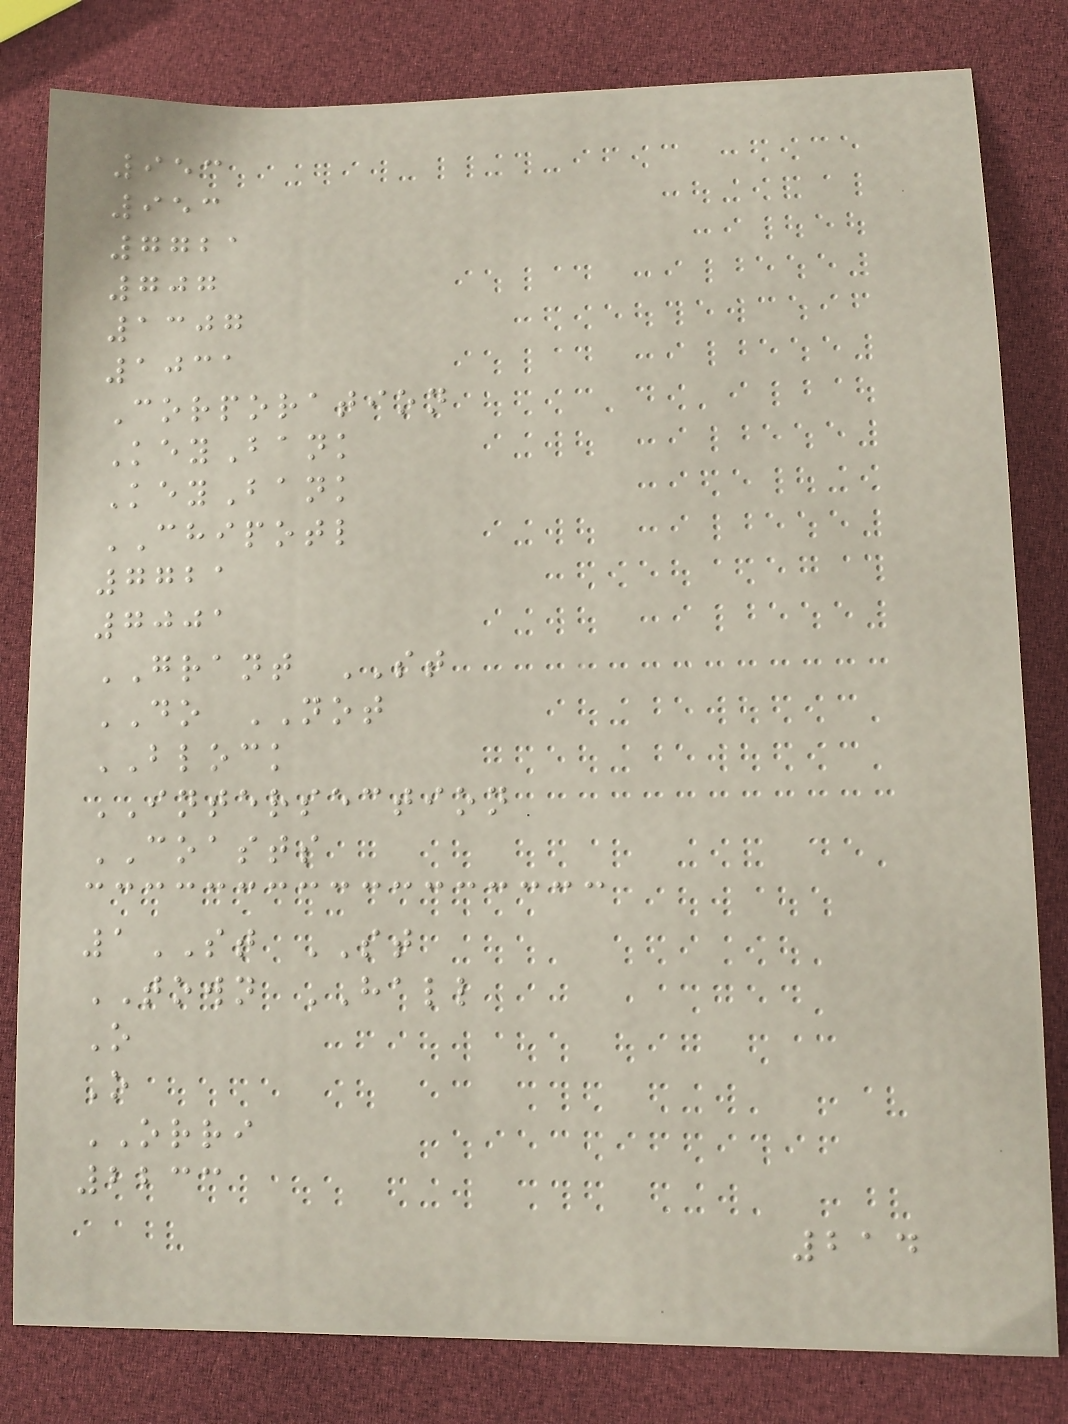953
953
7721
707
1307
1031
Corporation
KeyBank
KeyBank
CHIPOTL
7721
7001
GRANT ST
DO NOT
BLOCK
INTERSECTION
COASTS
1ST ST
TOWN HALL
O
O
ORRI
2233
214
